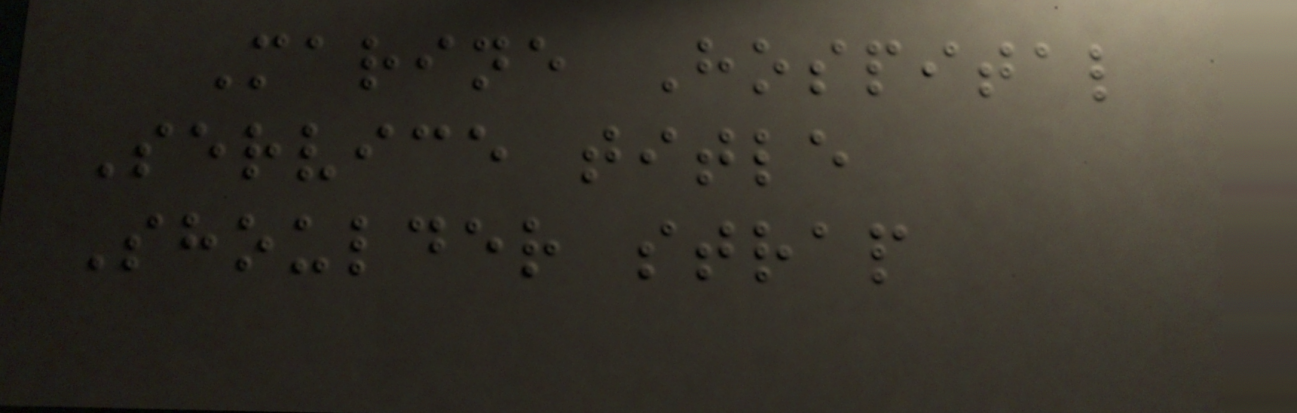Marine Hospital
Service title
Shoulder strap
